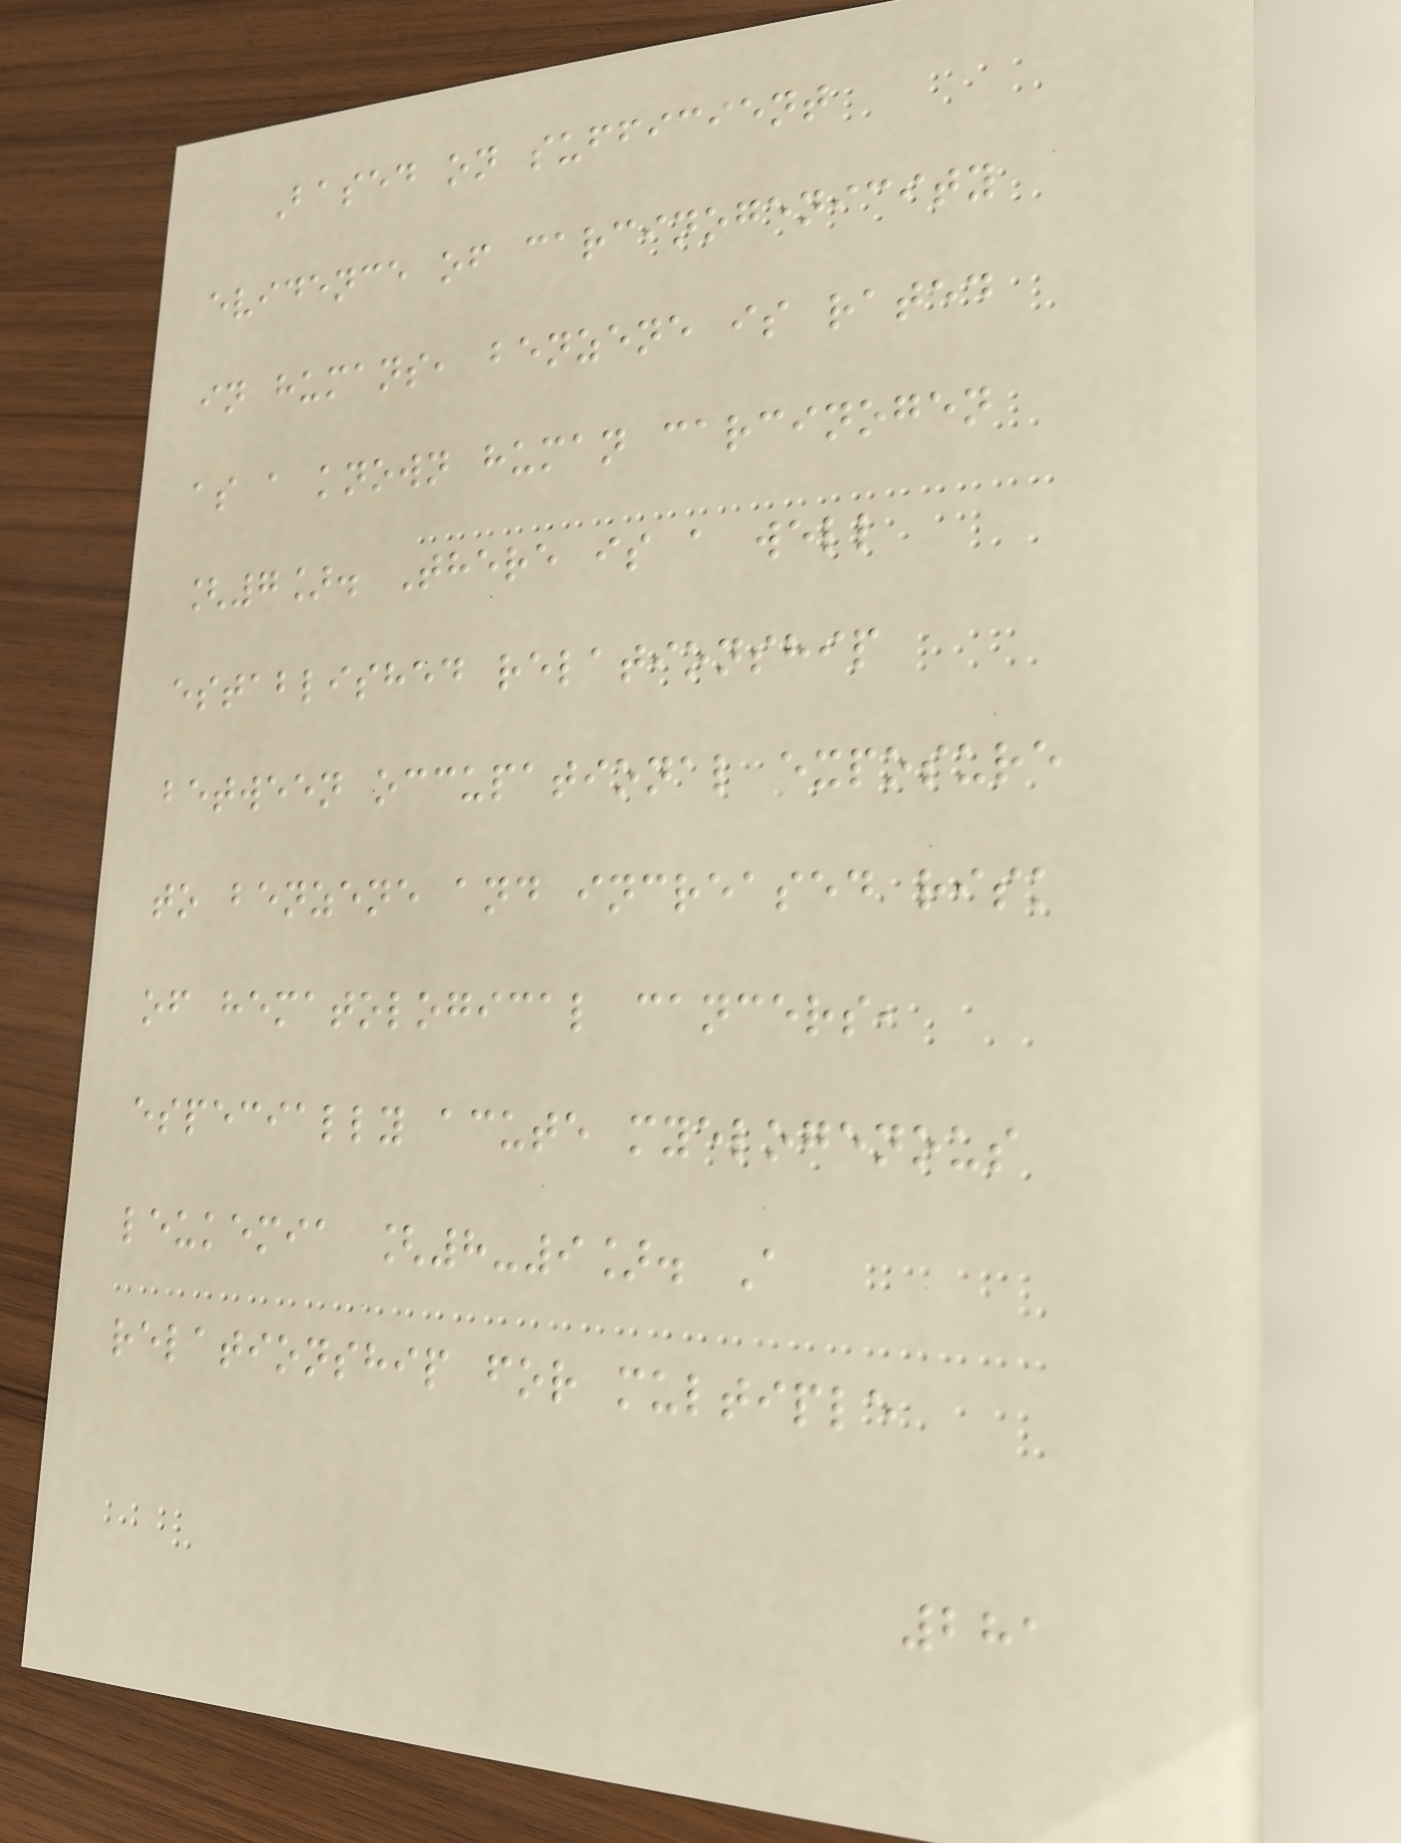Based on sufficient
evidence of carcinogenicity
in humans, benzene is rated
as a known human carcinogen
[7]. There is a well
established relationship
between occupational exposure
to benzene and increased risk
of hematological cancers,
especially acute myelogenous
leukemia [8-9]. A
relationship for multiple
281
